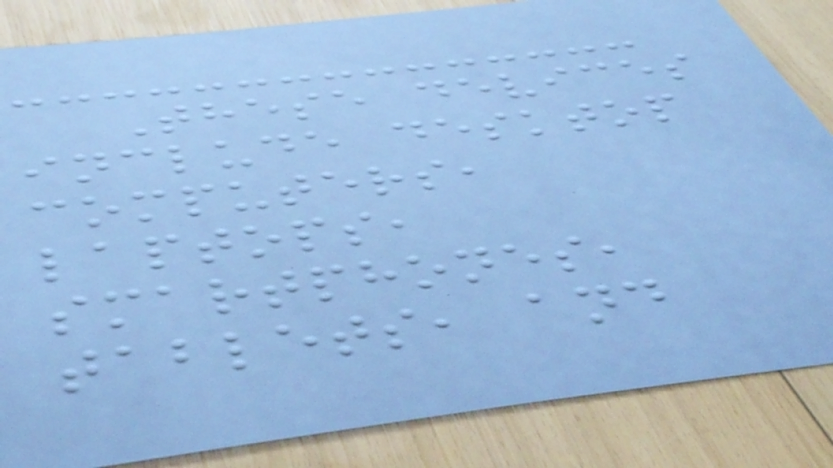These devices
include desktop
computers,
laptops,
smartphones,
tablets, and
